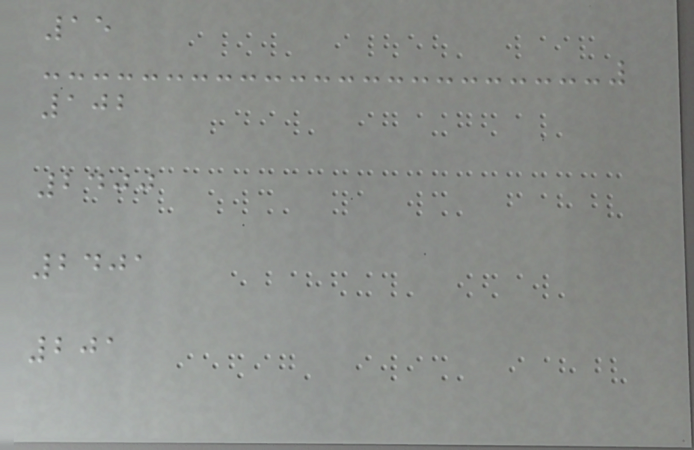15
102
2400
2401
201
